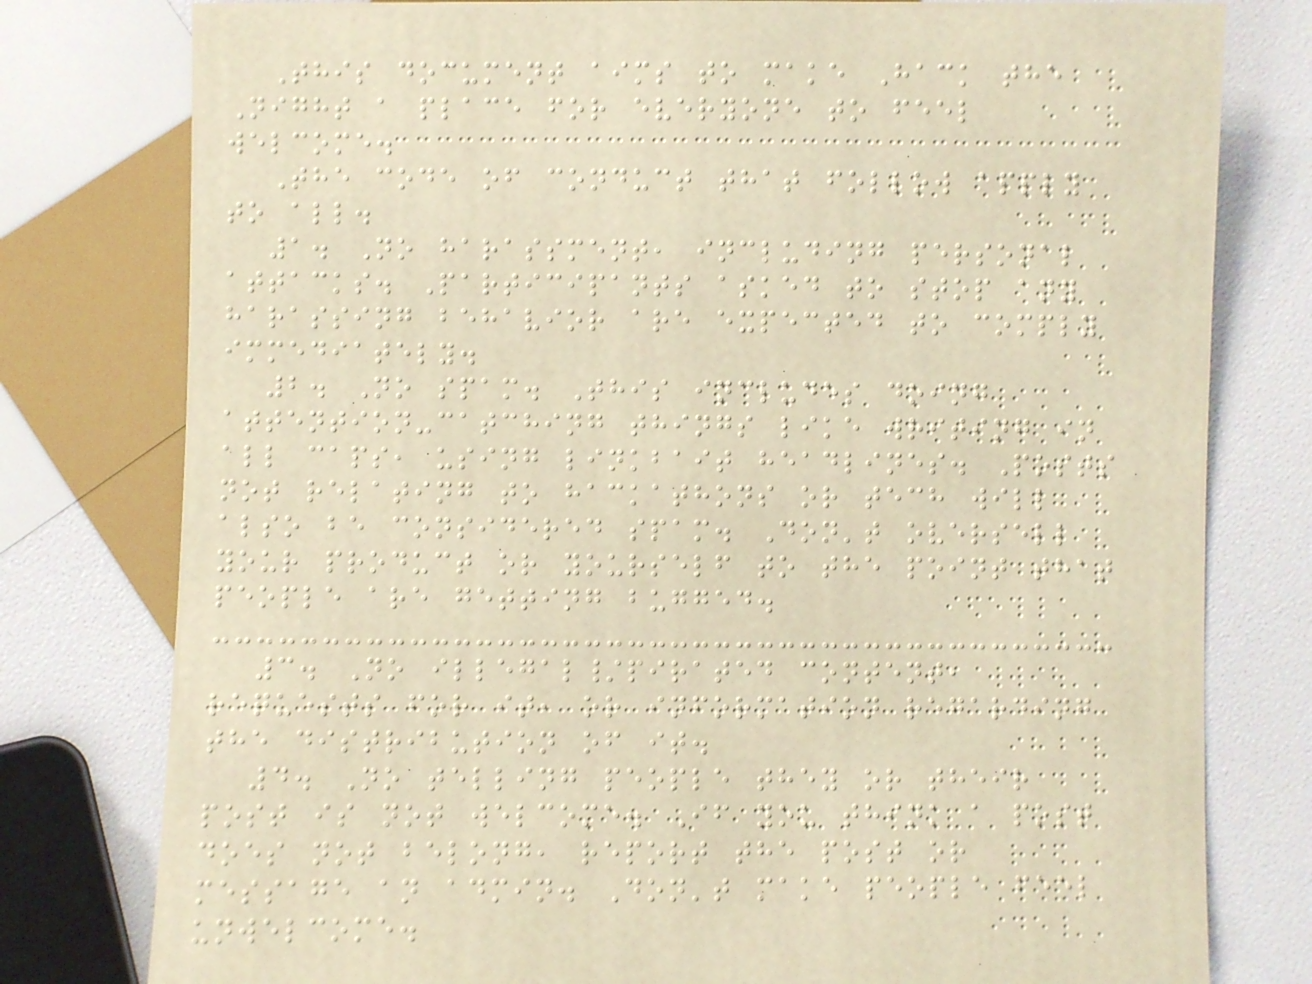This document aims to make Hack the
Night a place for everyone to feel
welcome.
The code of conduct that follow apply
to all.
1. No harassment, including personal
attacks. Participants asked to stop any
harassing behavior are expected to comply
immediately.
2. No spam. This includes doing
attention-catching things like writing in
all caps, using linkbait headlines. Posts
not relating to hackathons or tech will
also be considered spam. Don't oversell
your product or yourself to the point that
people are getting bugged.
3. No illegal/pirated content,
requests for it, or information regarding
the distribution of it.
4. No telling people they or their
post is not welcome. If you think a post
does not belong, report the post or
message an admin. Don't make people feel
unwelcome.
